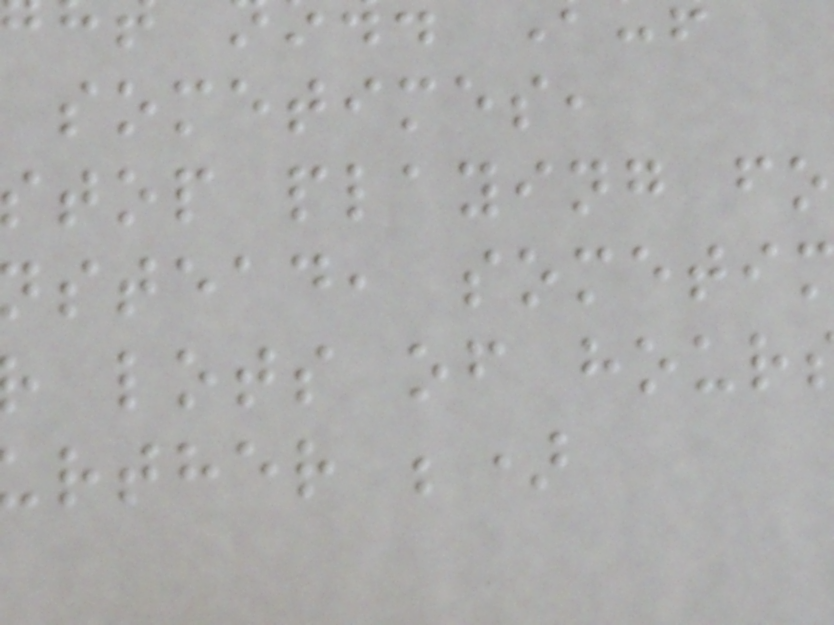sometimes,
top playing fo
stead, someti
lots of hour
rther ;)
